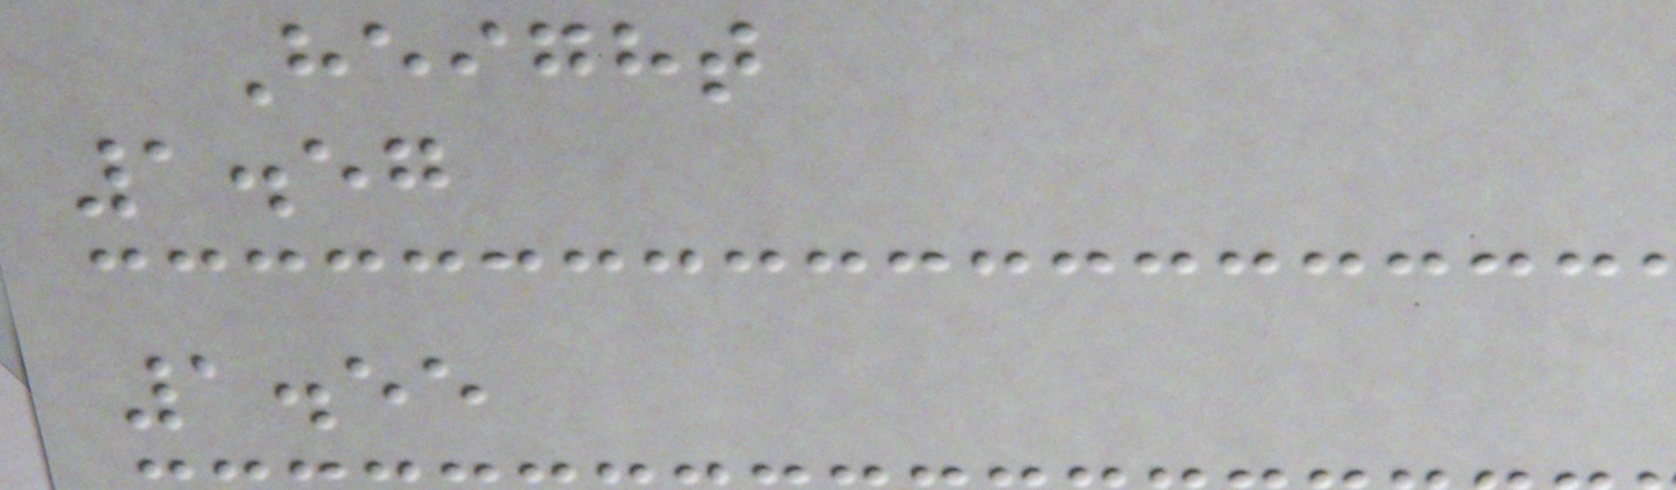Height
1.57
1.55
